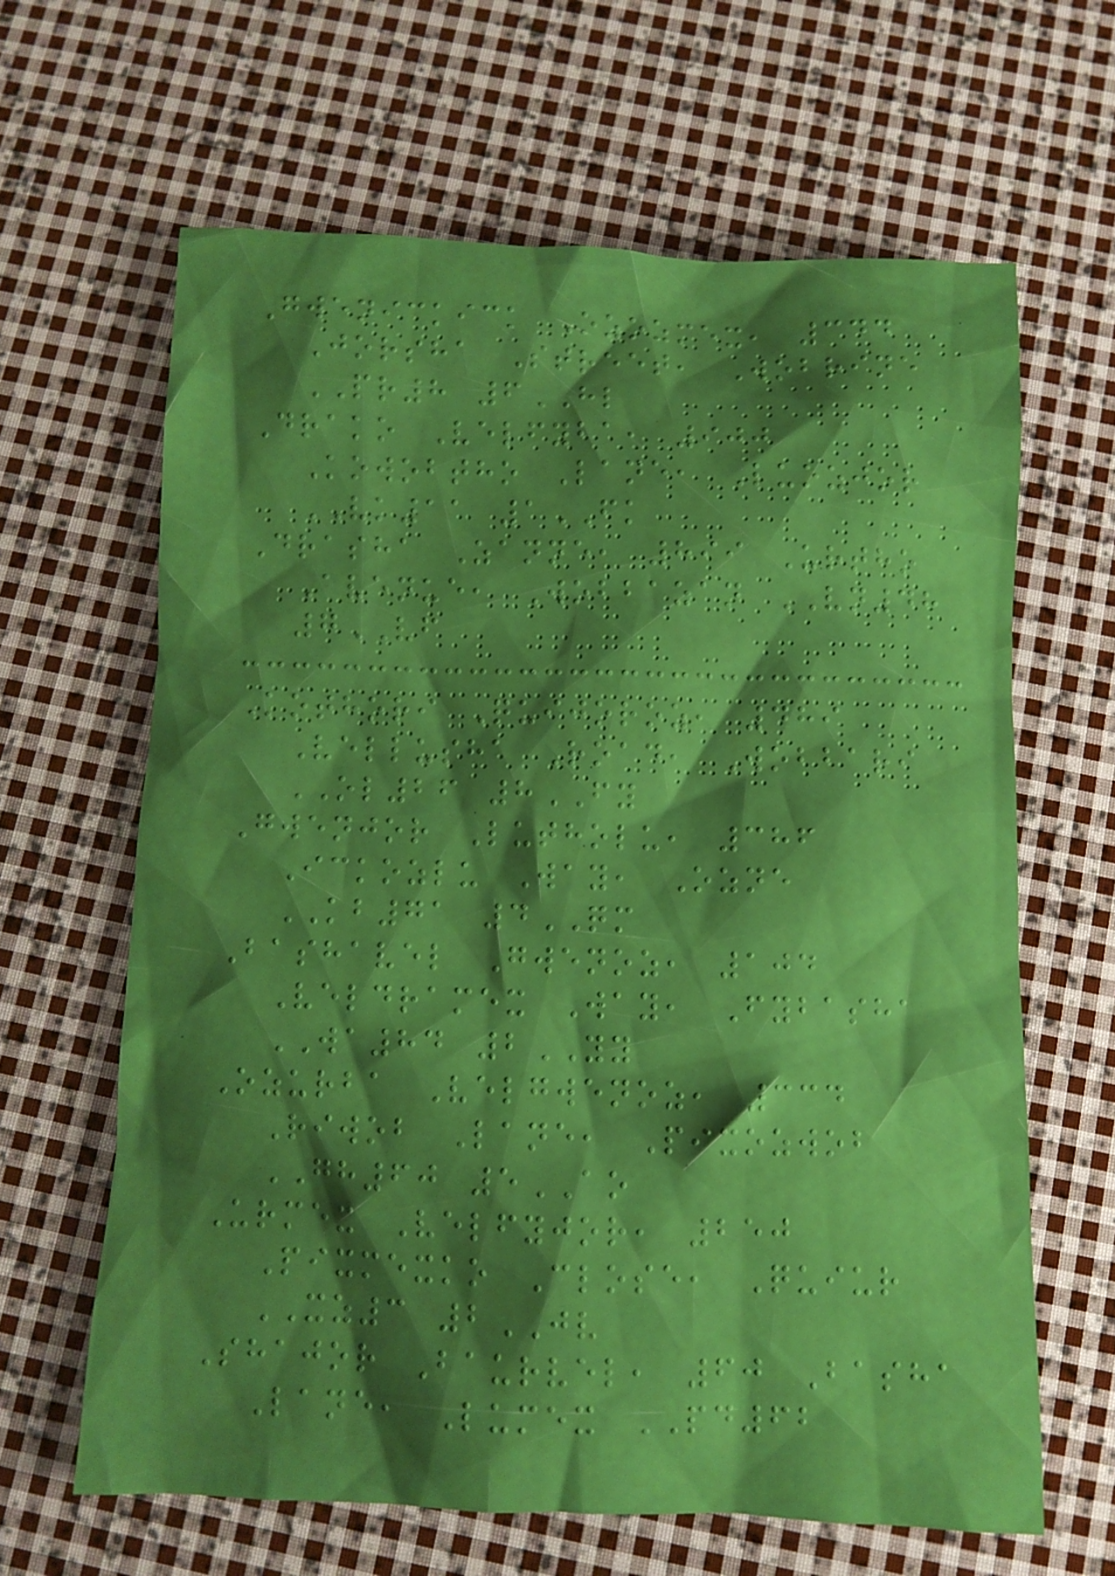Gwenickick Ozozmex, 344
Jorsha Street, Wobrine
PR8 6HL
Drako Velfyba, 900
Kowobtho Lane, Luozjor
VK11 1FK
Drasha Zanne, 899 Urtho
Avenue, Wobbazan VN48
7VF
Kothori Quijoroz, 489
Vellusha Road, Wobbari
OL26 8FY
Gwenjor Lutholu, 386
Ickozlu Way, Ozne
KB71 4QM
Bashavel Gwenoz, 104
Veldramex Way, Fybasha
WA84 2YY
Ozurba Velgwenoz, 334
Riwob Lane, Pixozwob
GH60 5AO
Urmex Velfyjor, 250
Pixmexko Close, Quiur
XZ3 2JV
Shajor Baurvel, 60 Basha
Lane, Lumex PD62
